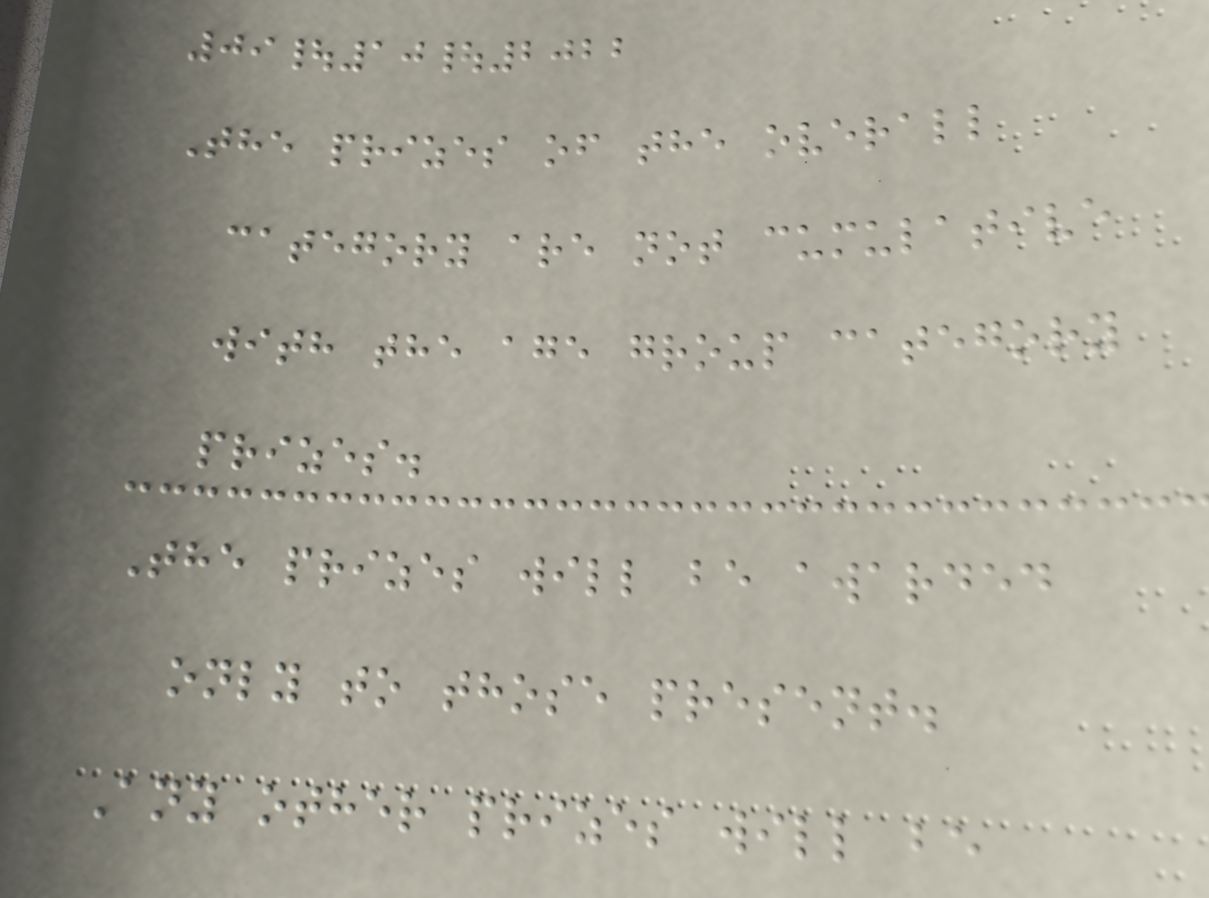09|10|2022
The prizes of the overall
category are not cumulative
with the age group category
prizes.
The prizes will be awarded
only to those present.
Any other prizes will be
